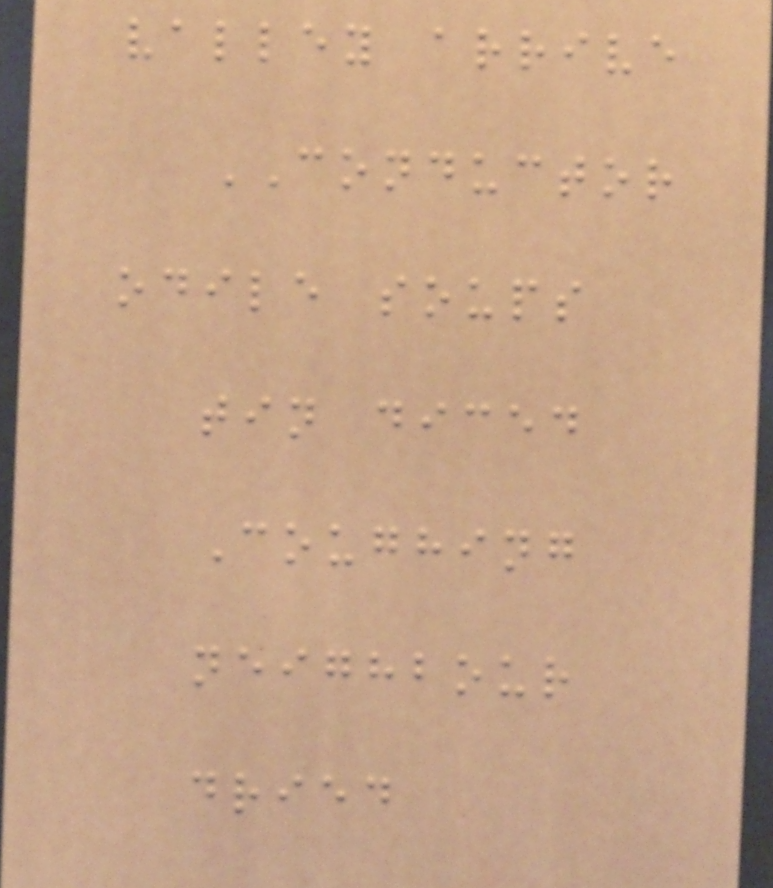valley arrive
CONDUCTOR
odile soups
tin diced
Coughing
neighbour
dried
